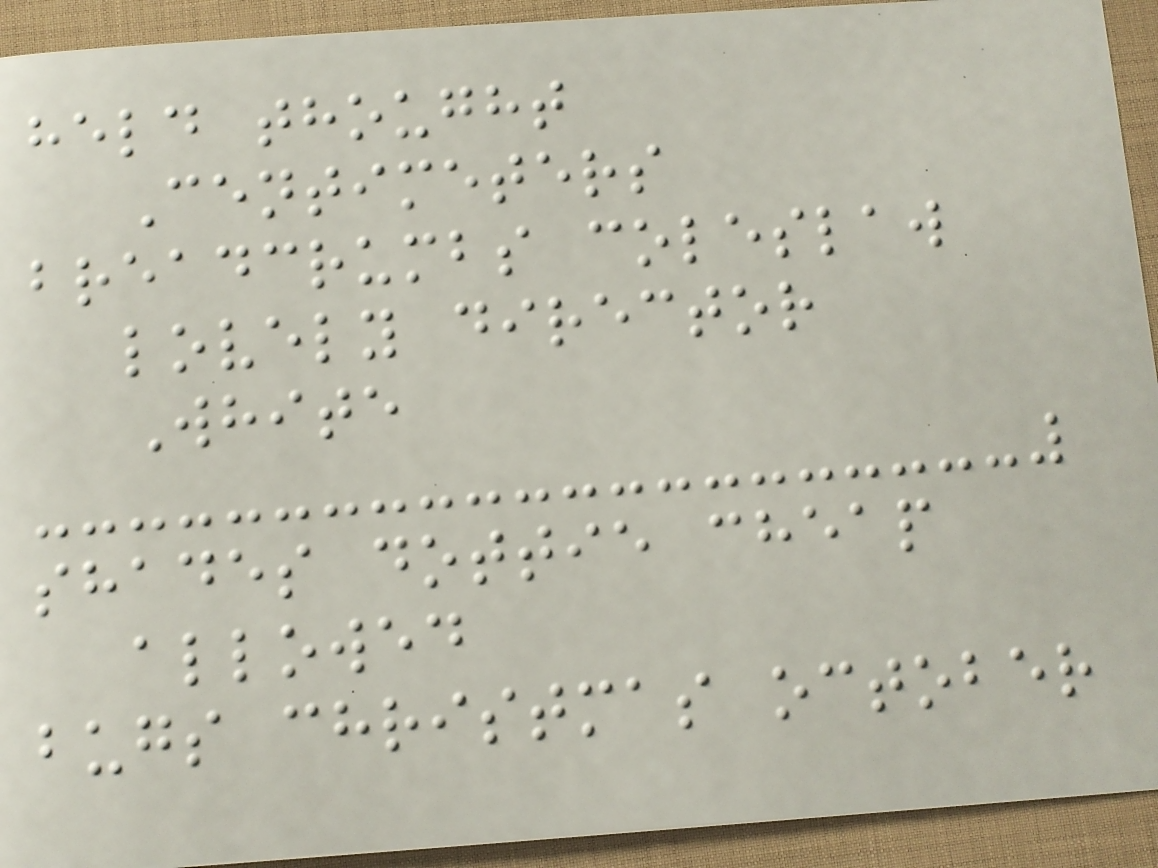held thought
Centimeters
breadcrumbs coleslaw
lovely director
White
shades dottie cheap
allowed
bugs christmas october
